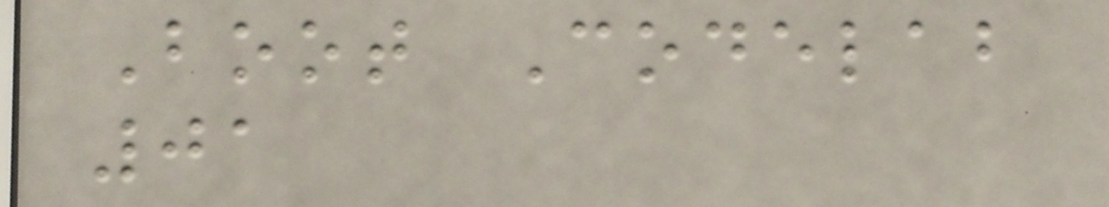Boot Codelab
01
